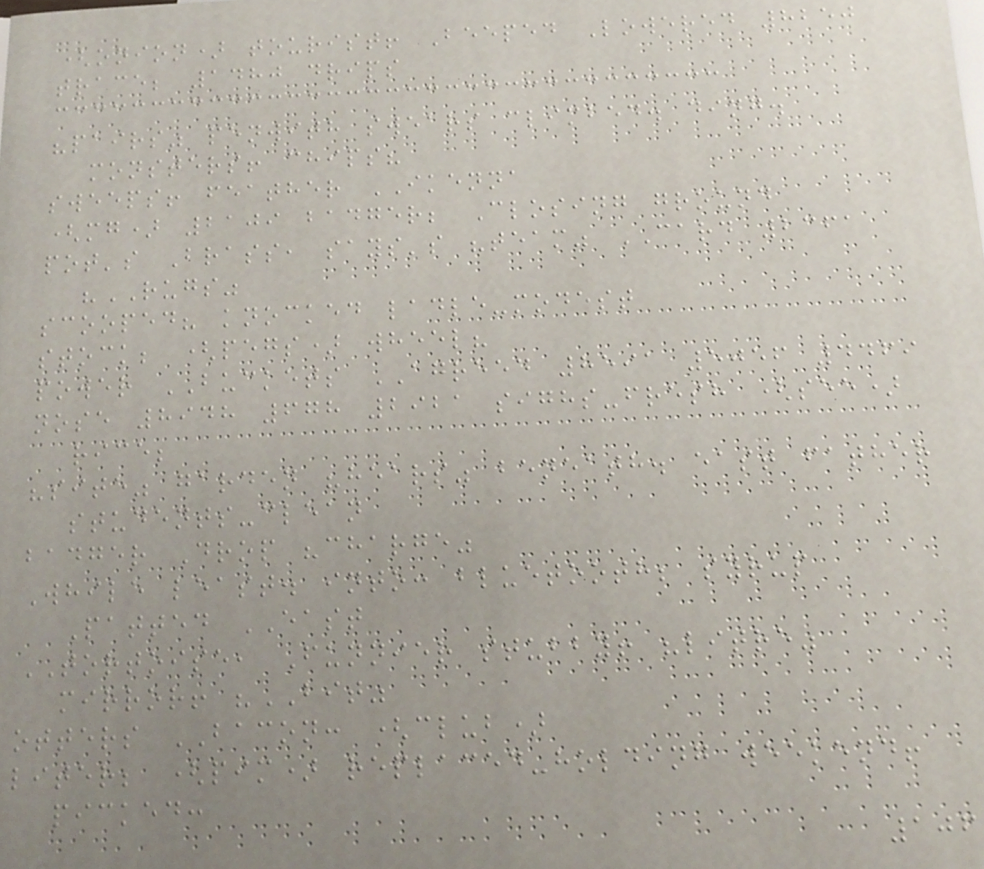(onion) tourist! Beeped Lowered 8250
trace; 1480 drips
"pairs" penwith swears climbed. ding.
monsters! chips?
sweeps! feather IKENNA
(mg) 2109 badger; Closing ground
pot's Brass, says's "team" CARD 2361
"RUGS"
scooped? knocked ladle-modest
stock; (pegs) wheel?
power BUCKETS AGREED 8591 5056 4469
nose 8948 678 2921 sighs-fresh (see)
rice;
"site" garden "hears" beneath. east father
students-clean
badger Drop "charge"
While least. into: bluetooth; syrup
Patted EAST
TORTOISE, Funnier stubby! "litre"
mirror! "BIT"
otters BACON: (club)
liter; (pim) replaced-holding weekend!
picked:
106
